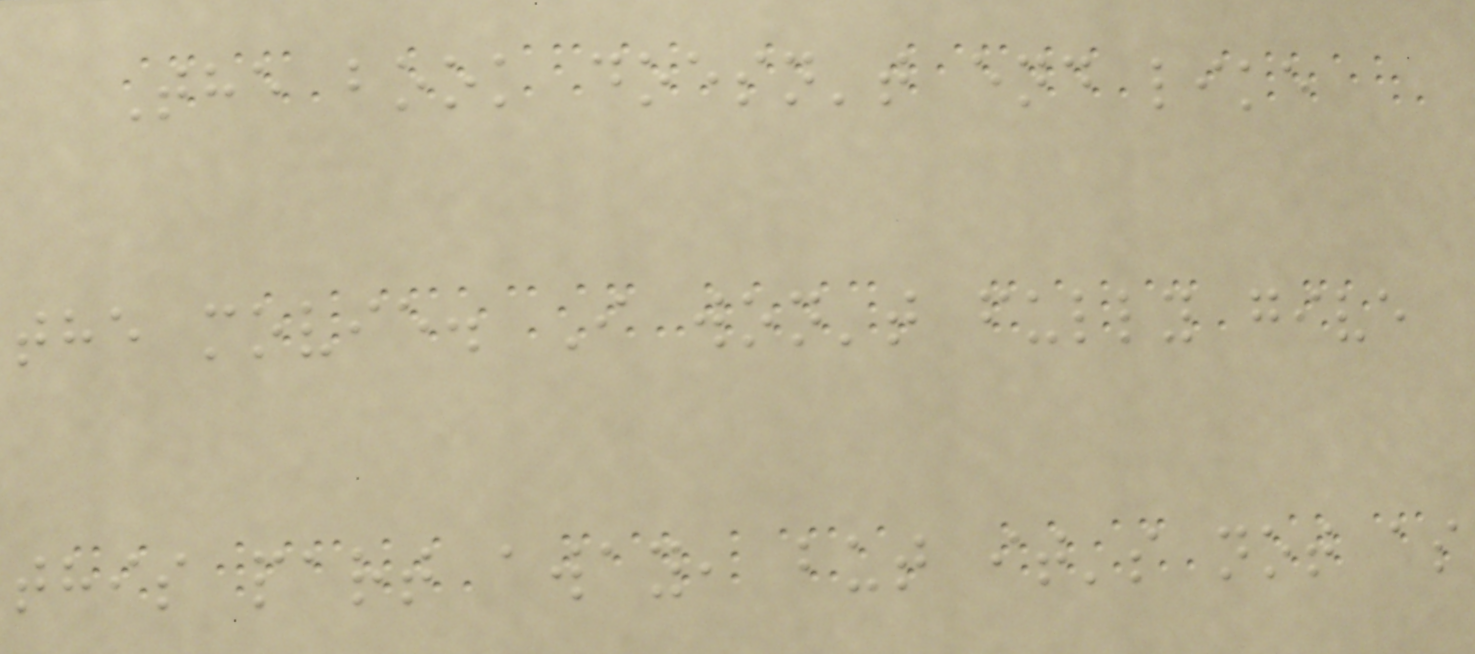The book doesn't end like
the movie. I won't fully give
this part away, but it's not as
